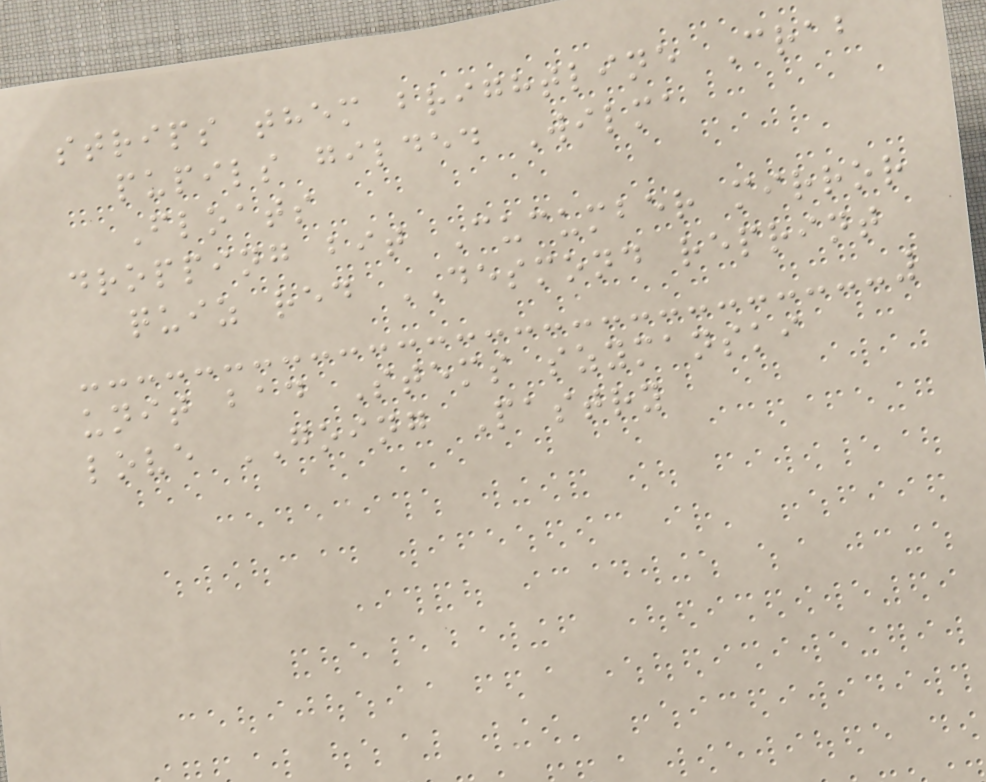strips them brightline Crab
pupils gilded Wilma
Floats
dropping bit Cucumber mirror
quiz red DESMOND reprint
unit bad Stems szymanski
love GOING Pastry
